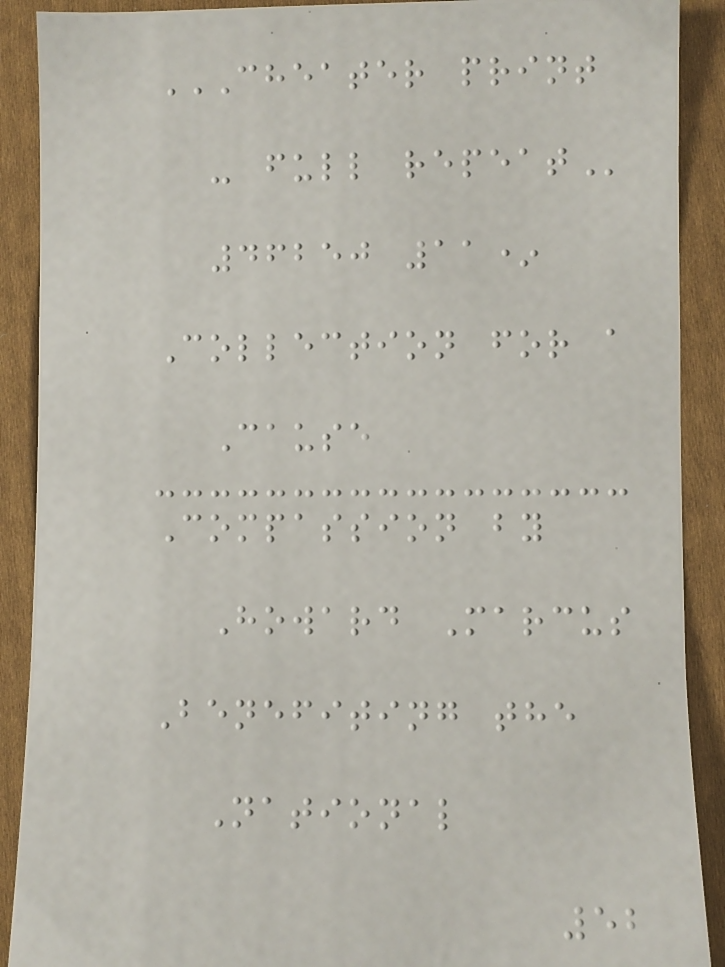CHEATER PRINT
- FULL REPEAT
46250 11*
Collection for a
Cause
Compassion by
Howard Marcus
Benefiting the
National
52
